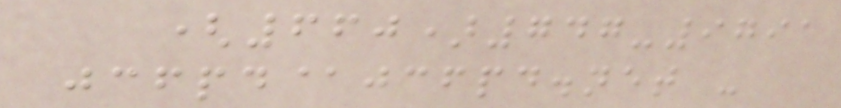(660)747-9791
jcfpd@jcfpd.net -
